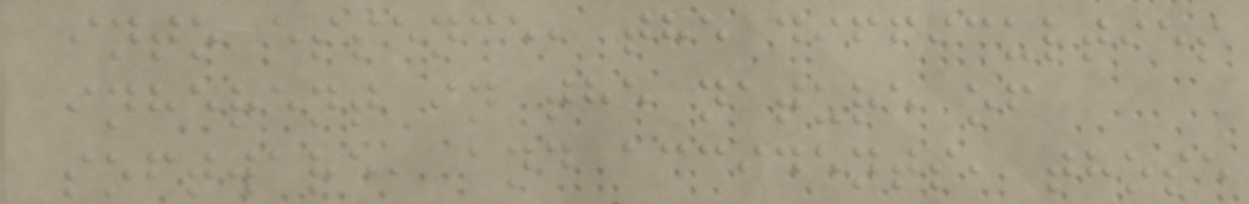into essence, the difficulties
inherent in the nature of
software, and accidents, those
